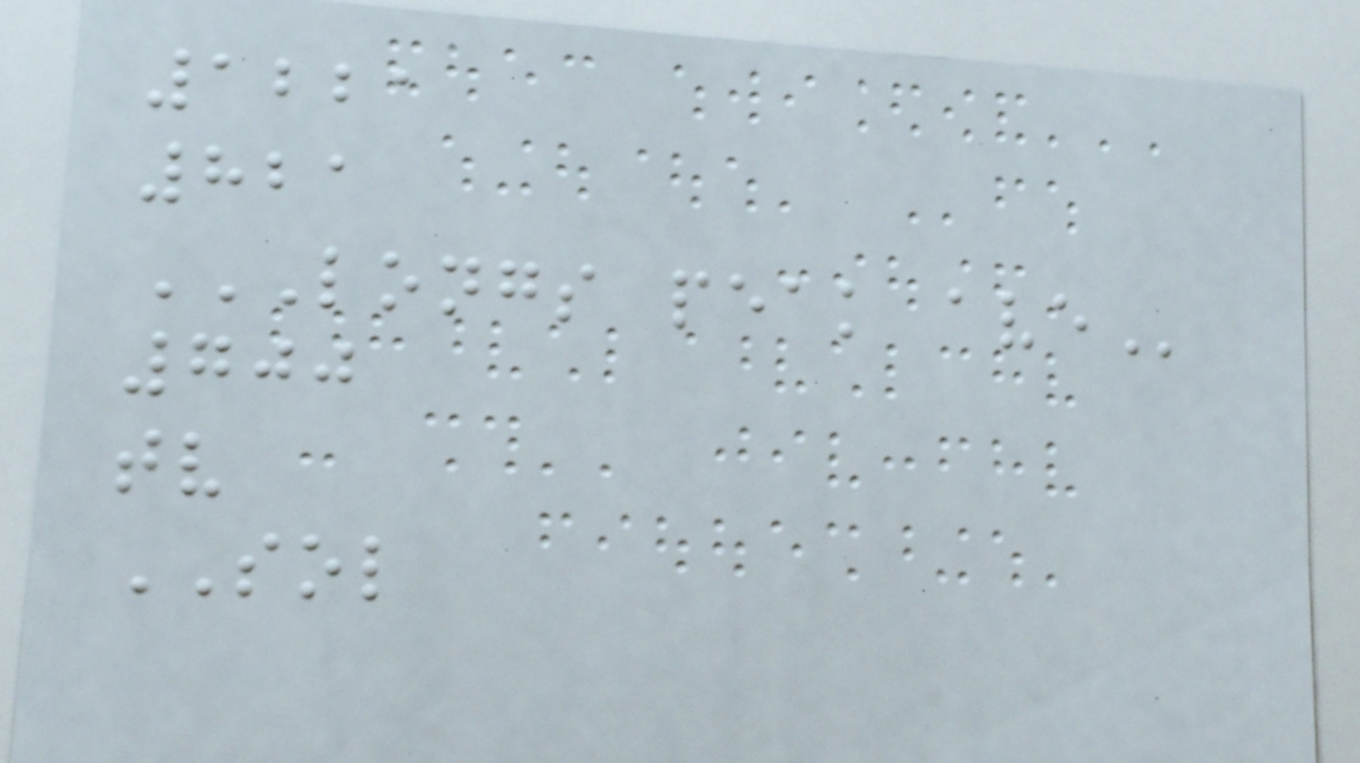1221
821
LONGS PEAK AVE
700
tv
SOL
